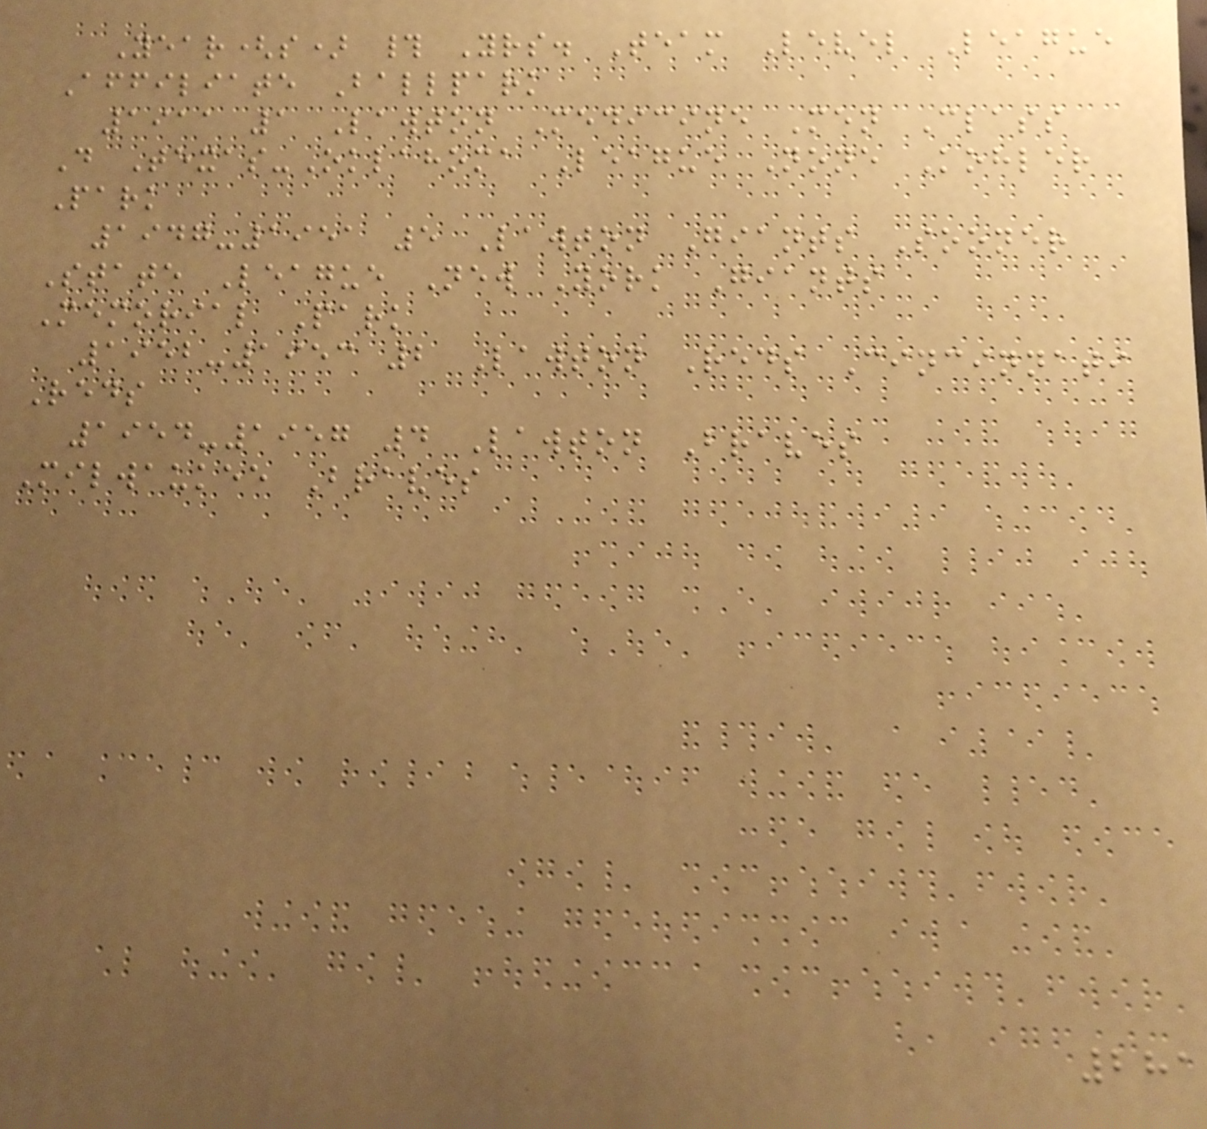Year(s) # Yrs. Team Level League
Affiliate Ballpark
1911 1 Lawton Medicine Men Class
D Texas-Oklahoma League None Kohler
Park
1947-1951 5 Lawton Giants Sooner
State League New York Giants
Memorial Park
1952-1953 2 Lawton Reds Cincinnati
Reds
1954-1957 4 Lawton Braves
Milwaukee Braves
281
